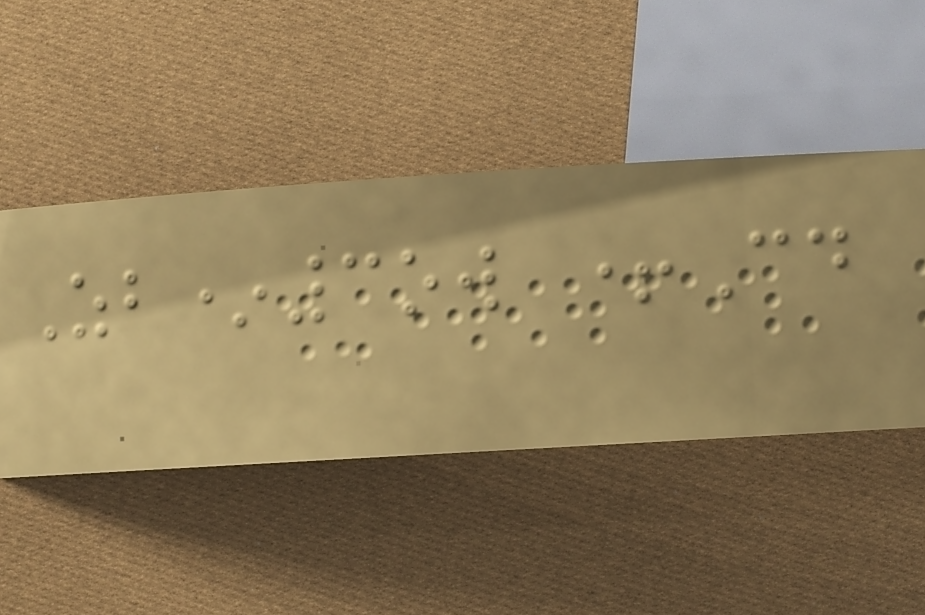Zb*3ow +Cd
